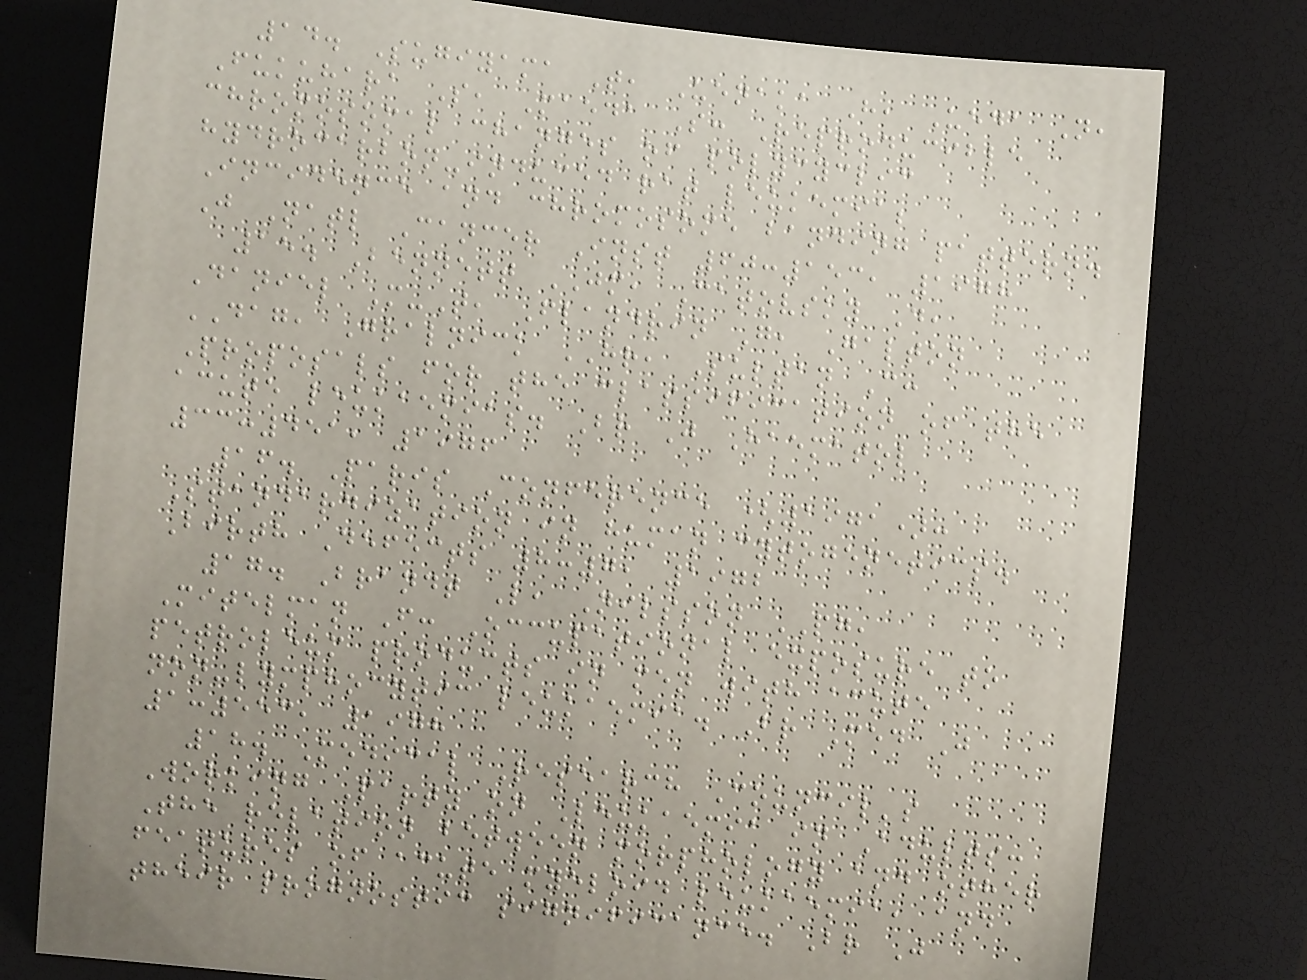14. Sugiyama T, Uenaka H, Ueda N,
Fukuhara S, Maeda S: Reproducible
chromosomal changes of polycyclic
hydrocarbon-induced rat leukemia;
Incidence and chromosome banding pattern.
J Natl Cancer Inst 60:153, 1978
15. Bennett JM, Catovsky D,
Daniel M-T, Flandrin G, Galton
DAG, Gralnick HR, Sultan C:
Proposals for the classification of the
acute leukaemias. Br J Haematol
33:451, 1976
16. Paris Conference (1971):
Standardization in human cytogenetics.
Birth Defects 8:7, 1972
17. Brandt L, Nilsson PG,
Mitelman F: Occupational exposure to
petroleum products in men with acute
non-lymphocytic leukaemia. Br Med J
1:553, 1978
18. Medical Research Council's
Working Party on Leukaemia in Adults:
The relation between morphology and other
features of acute myeloid leukaemia, and
their prognostic significance. Br J
